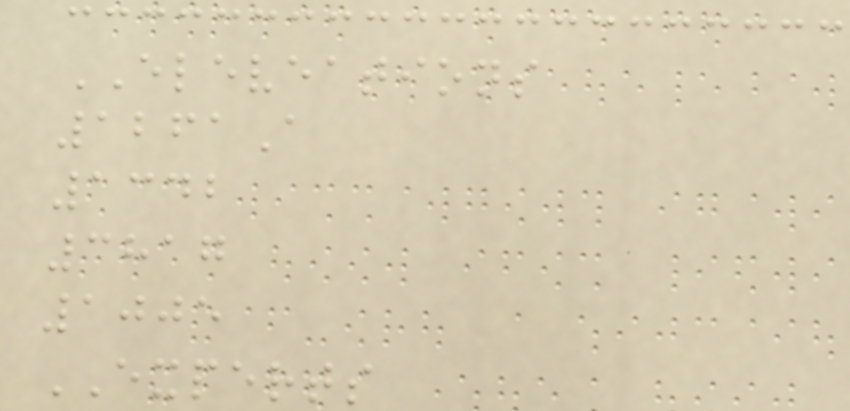ELEVEATIONS
1261A
1342
3817
1005
EXPERTS
